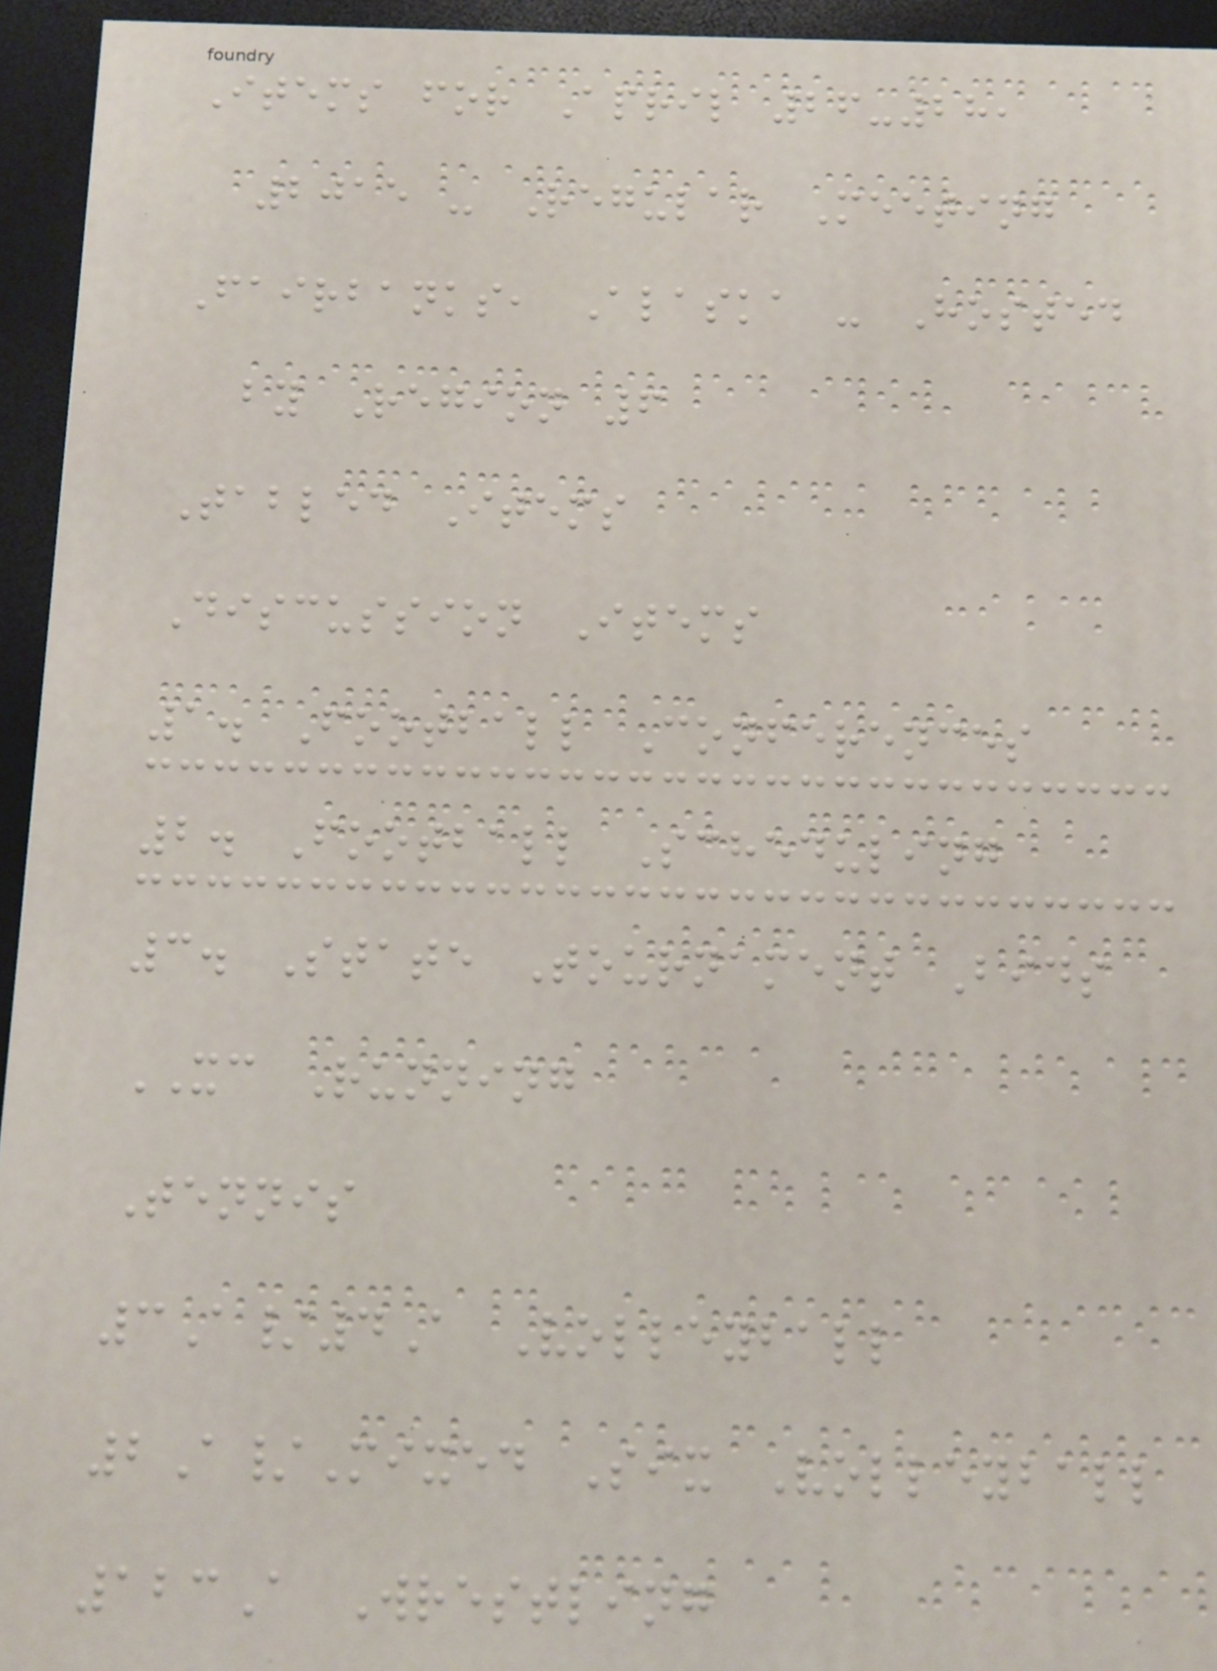Items for April 26-28,
2015 - Regular Meeting
Fairbanks, Alaska - Hosted
by Region 6
Tabled Items
Discussion Items
1. Football Conferences
2. Football Scheduling
3. State Tournament Bids
XC Running
Tennis
3A/4A Volleyball
2A/Mixed Six Volleyball
123A Wrestling
